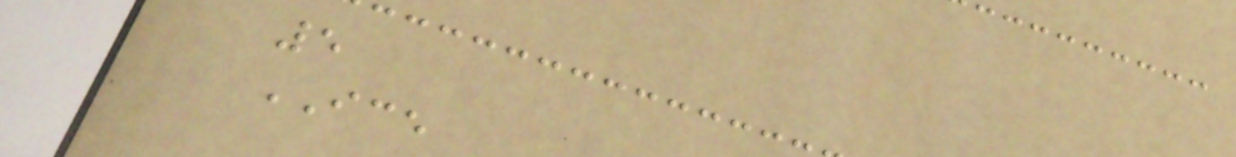5
ICE
